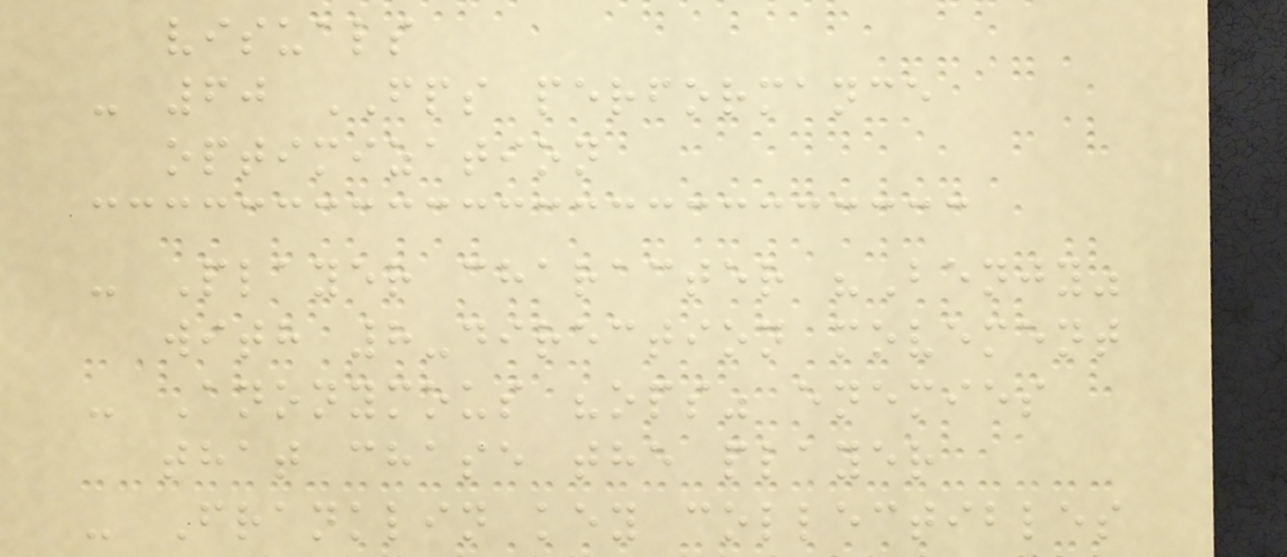visuals
- 60 FPS performance
optimization
- Player character "Benjy"
with 8-direction movement
- Anonymous "ops" enemies
that chase the player
- Franklin key collectibles
